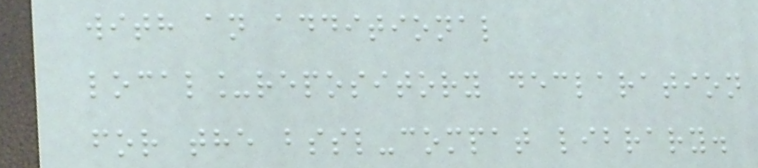with an additional
local_repository declaration
for the bssl-compat library.
